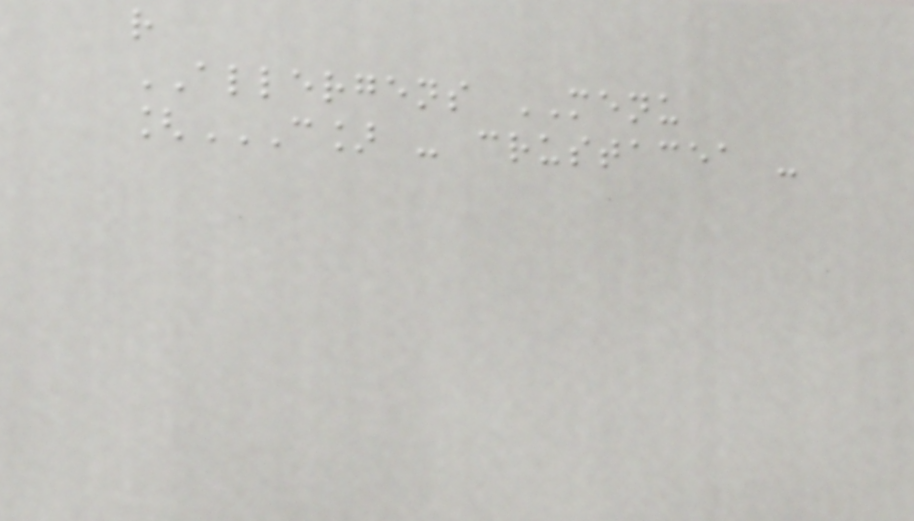r
ALLERGENS MENU
[C] - CRUSTACEA -
